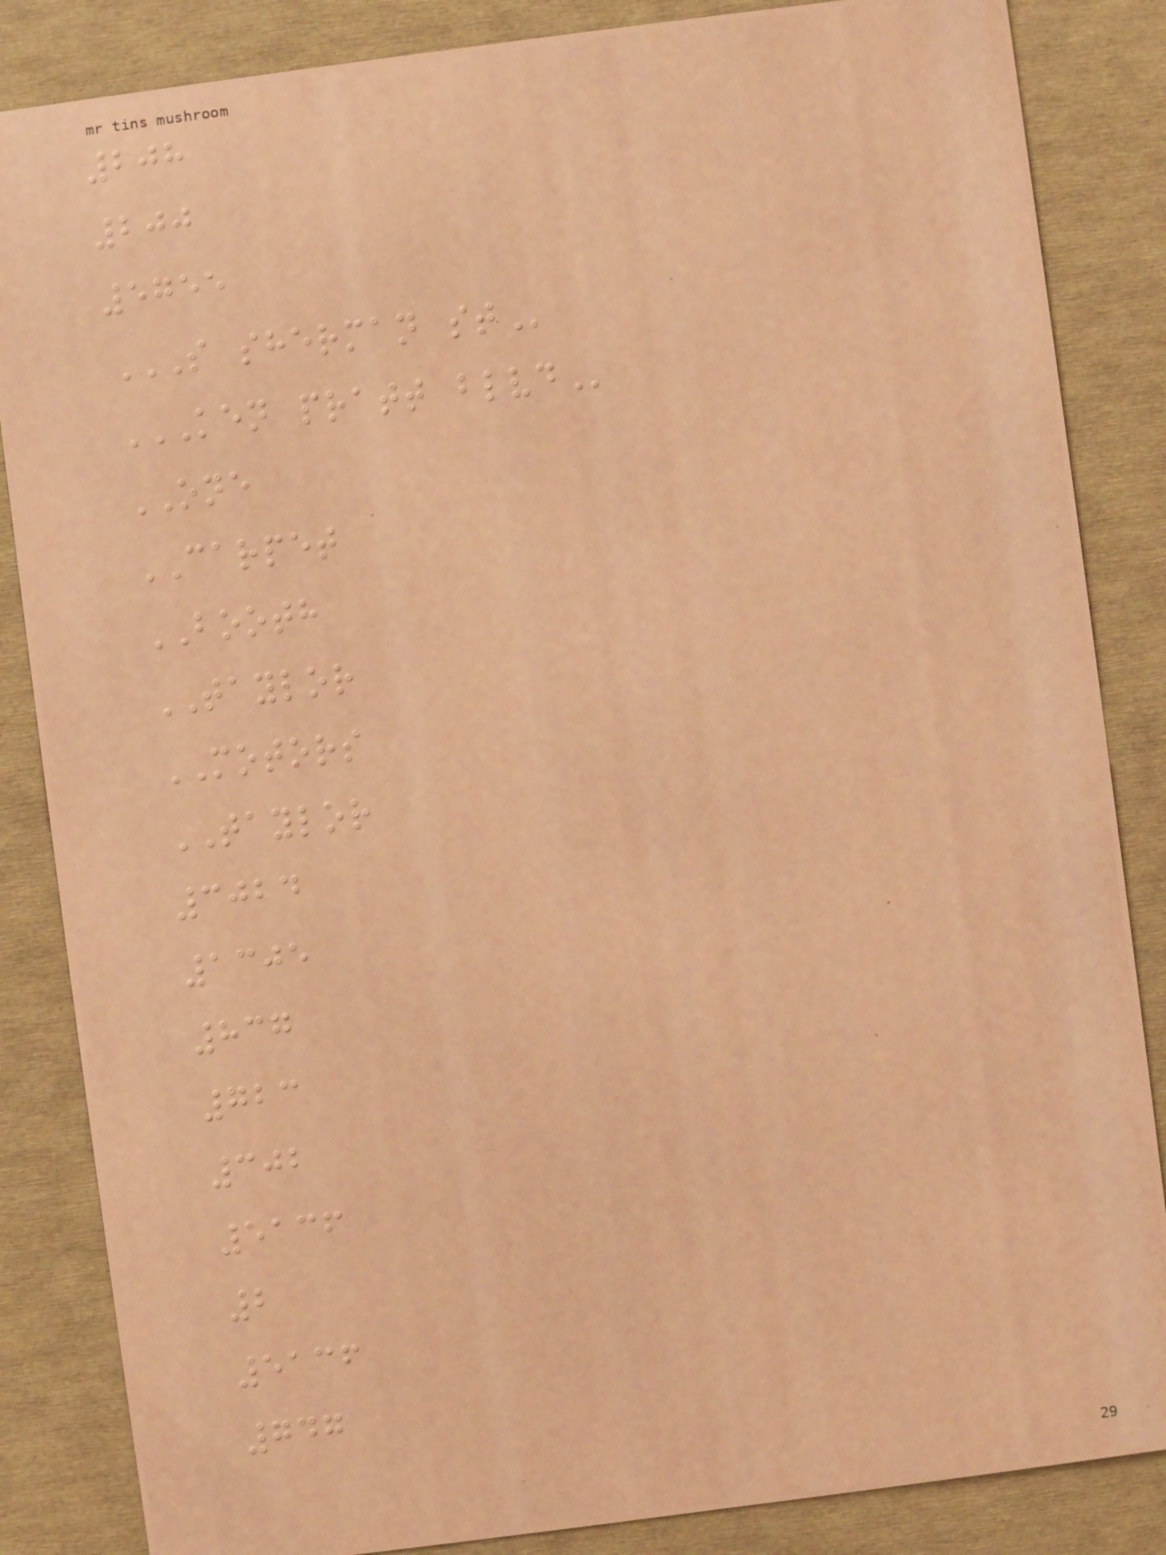208
200
5755
S SHERMAN ST
KEN PRATT BLVD
ONE
CARPET
BOOTH
TAYLOR
MOTORS
TAYLOR
3024
1305
837
723
302
5136
2
5136
747
